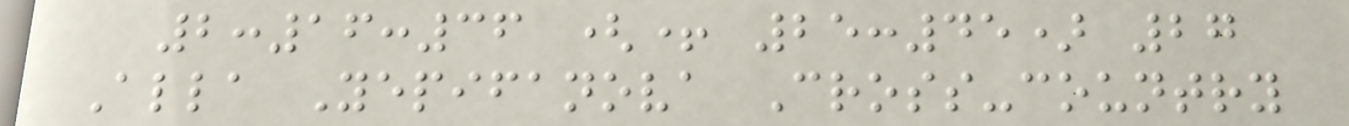2:16:36 (+ 25:45) 27
Alla Yepifanova Cross-country
